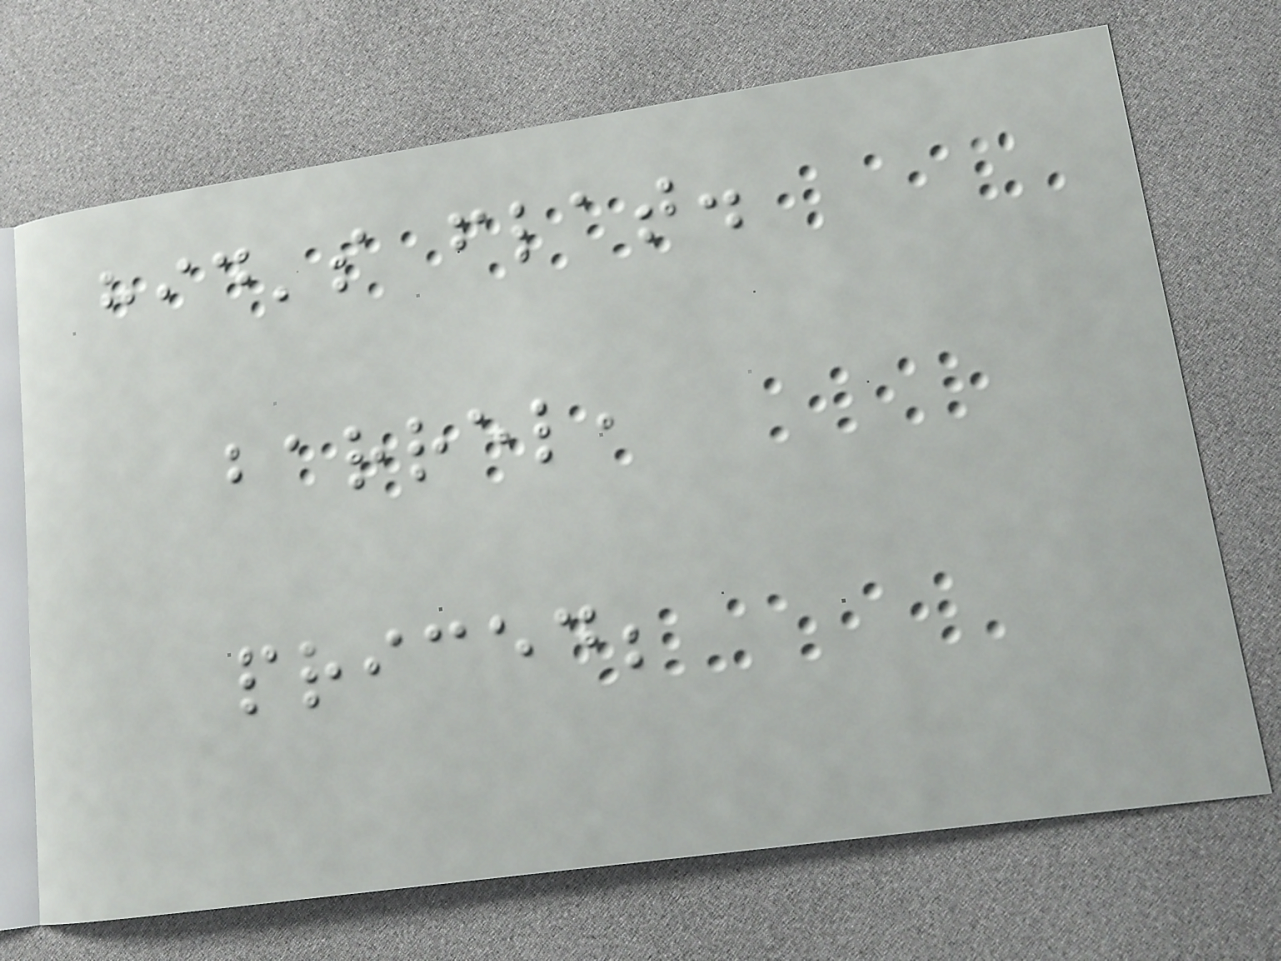hid's flat.
barrel,
priced;
